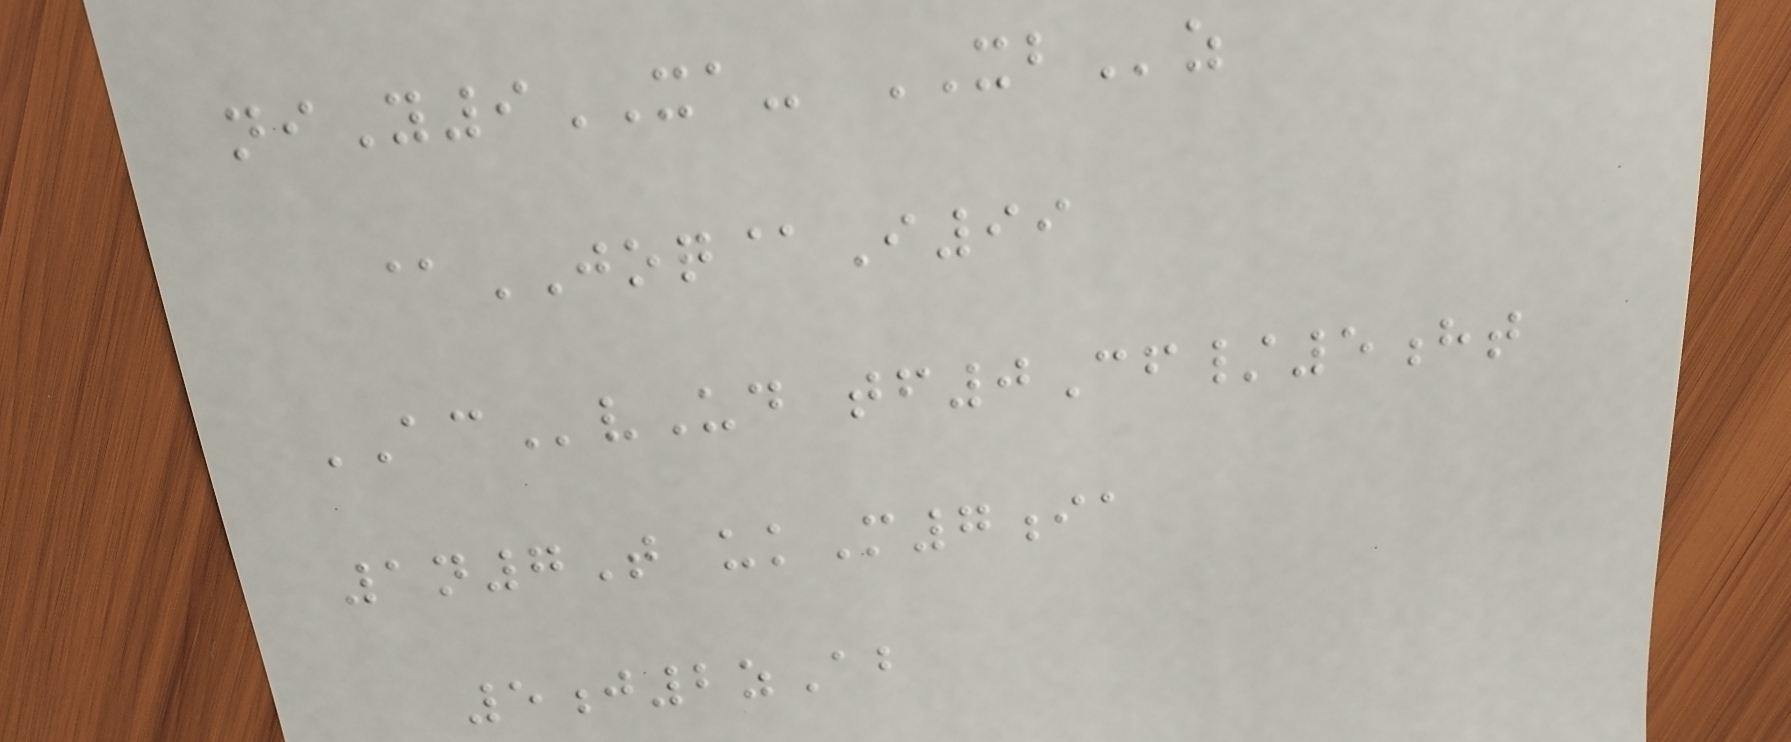niY9XA- XBz
@JOQ@I99
ACvUd tf0Cf/5ht
1n7T ukM7ia
5j2zAb
